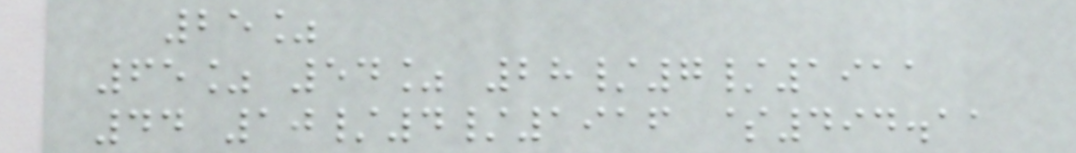25%
65% 54% 28/7/1911
44 10/4/1916 $494.11
